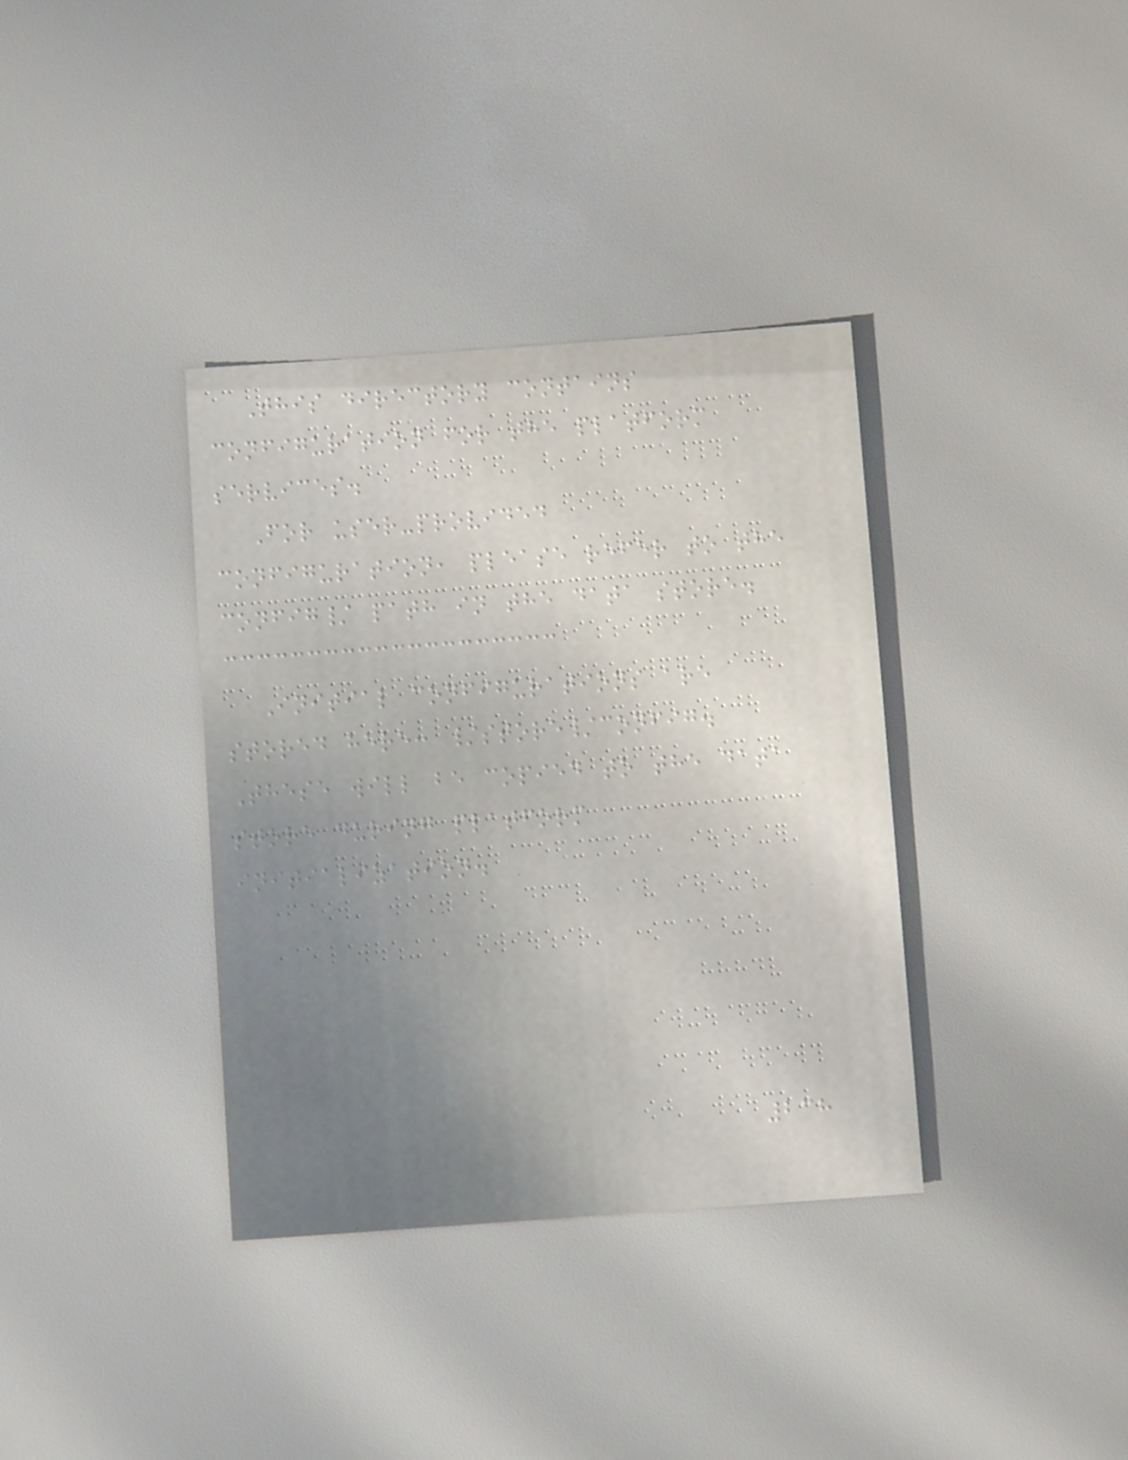This directory contains
configuration for the platform
services.
For user-provided
configuration, please refer to the
config/ path in the data store.
Initial configurations are
stored here: /store/config.
These will be copied to the data
store during platform
initialization.
238
